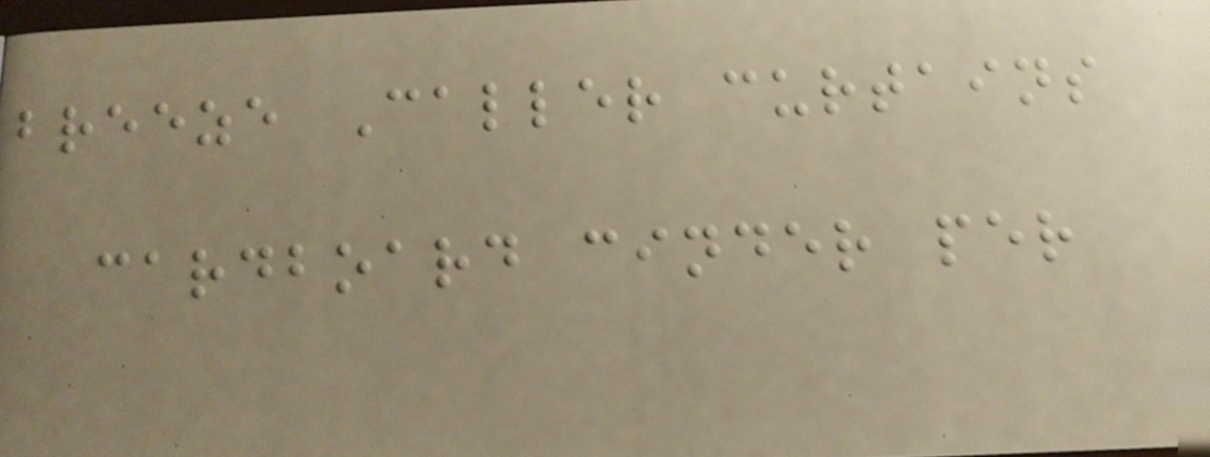breeze Caller curtains
cardboard cinder per
